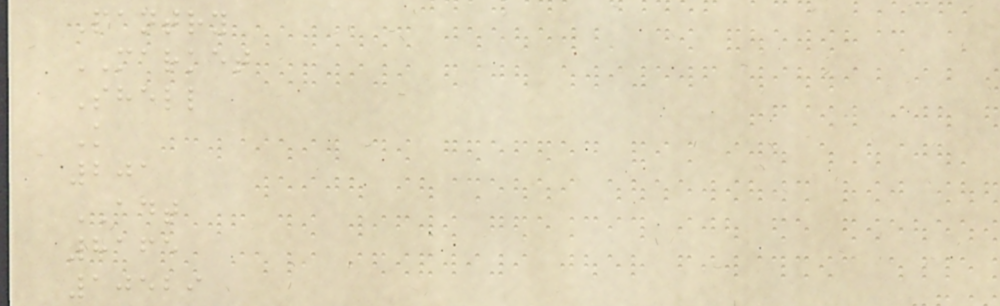Pantry
MARKET
Shell
K
201
ADT
8165
10529
